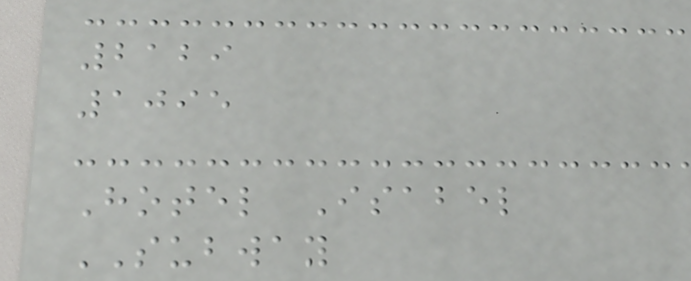2129
1095
Hotel Isabel
SUBWAY
